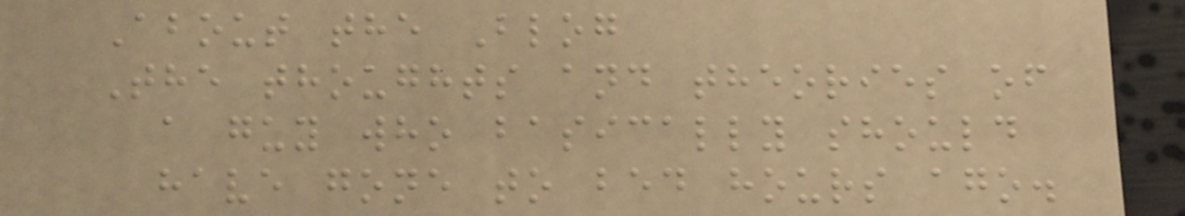About the Blog
The thoughts and theories of
a guy who basically should
have gone to bed hours ago.
